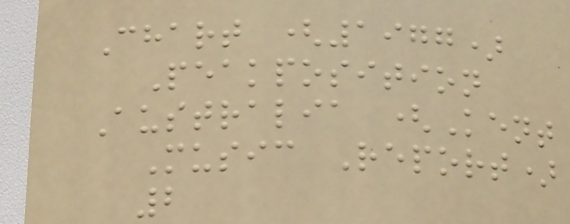Chart (1977)
Peakposition
Australia (Kent
Music Report)
2
